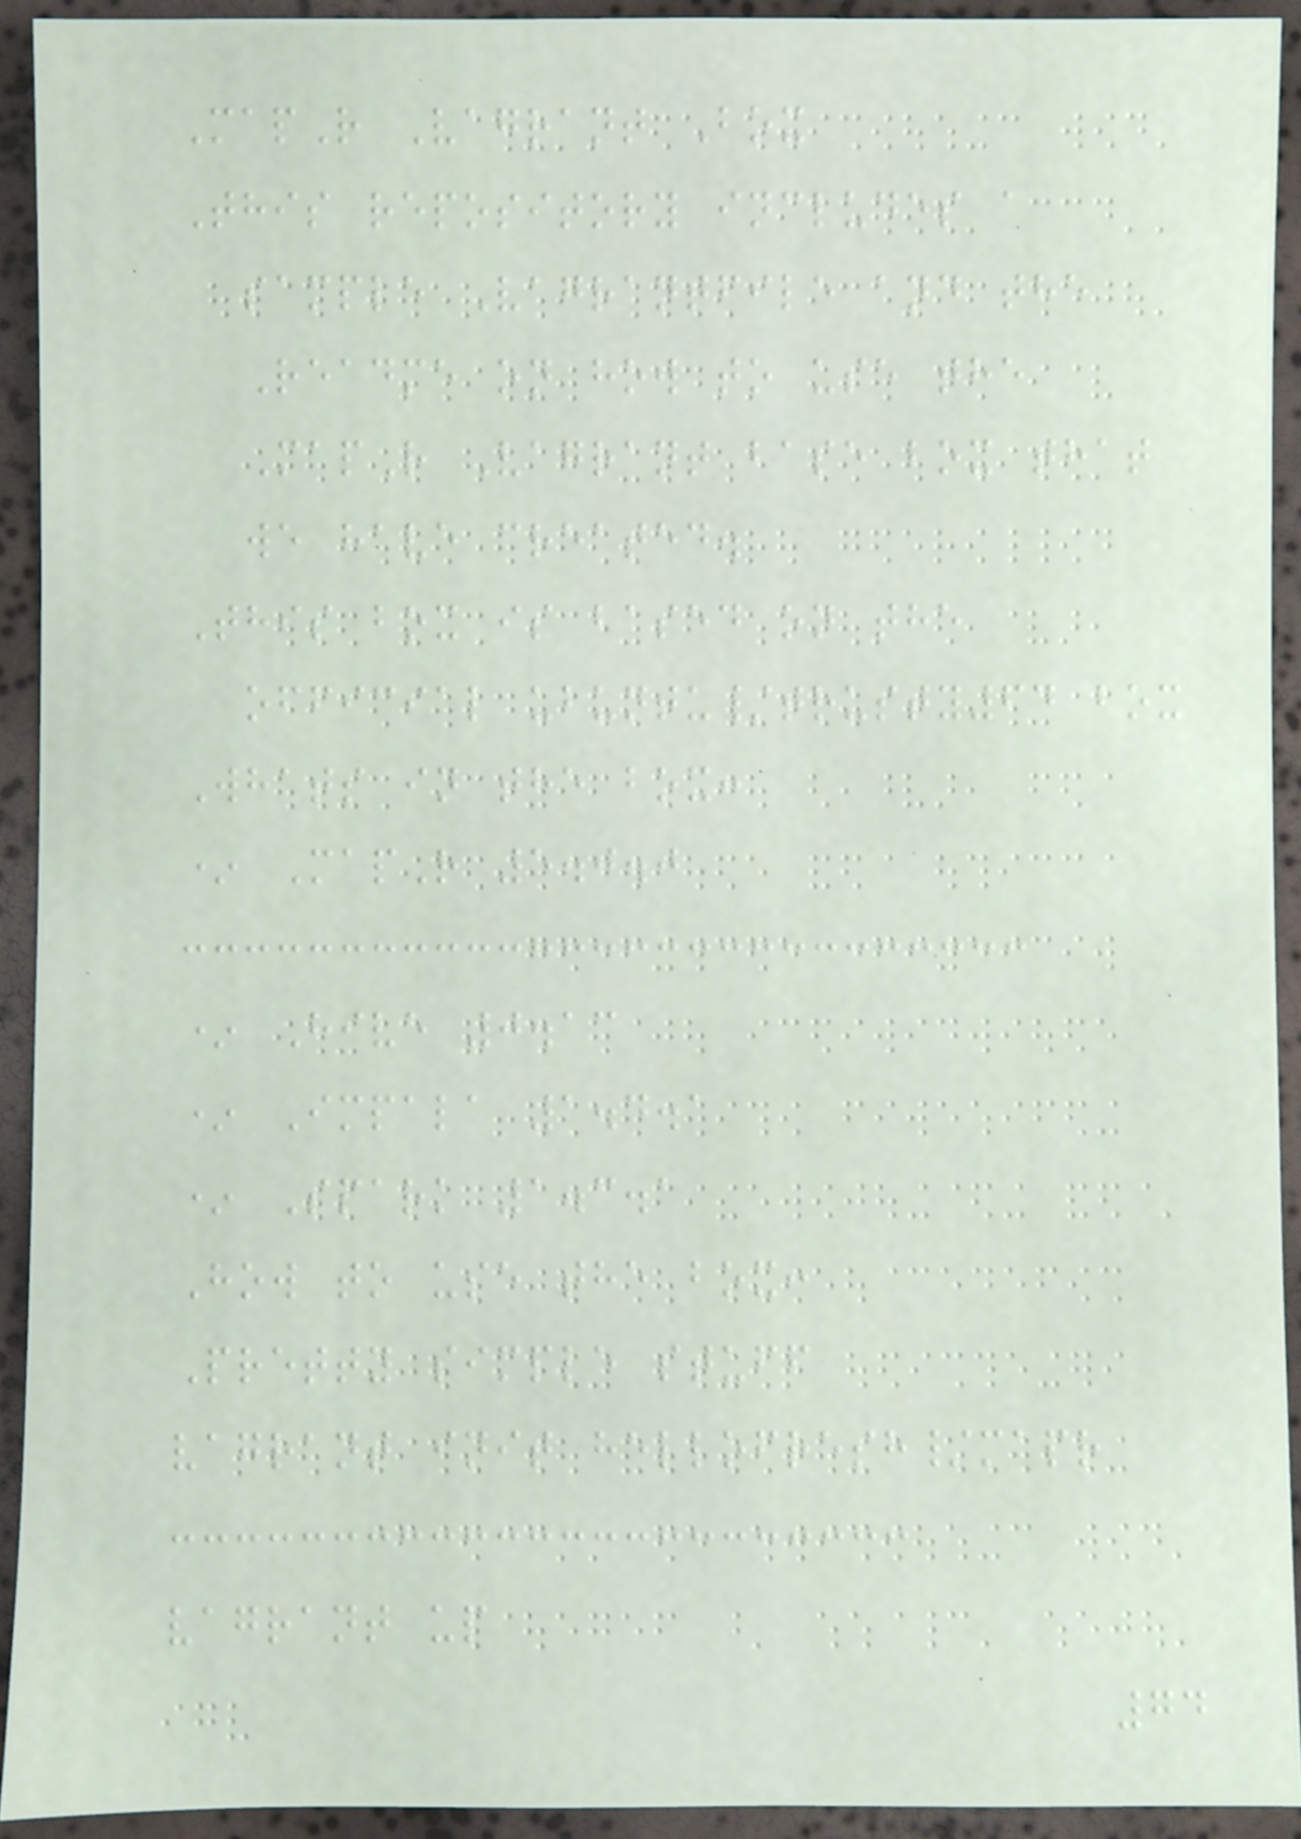MapR Vagrant Box
This repository includes a
sample Vagrantfile and the
Readme on how to use the
MapR Vagrant base box that
we have created.
This box is based on the
official ubuntu/trusty64 box
Whats in the box:
* MapR 5.0.0
* Hive 0.13
* Impala 1.4.1
* Spark 1.3.1
How to use the box:
Pretty simple stuff
vagrant init hellofresh/mapr
vagrant up
74
